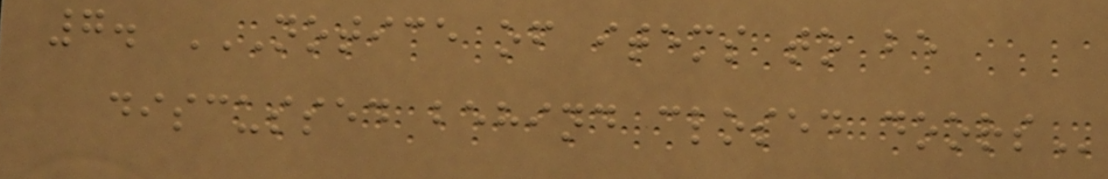7. NOTICE OF ITEMS TO BE
DISCUSSED BEHIND CLOSED DOORS
